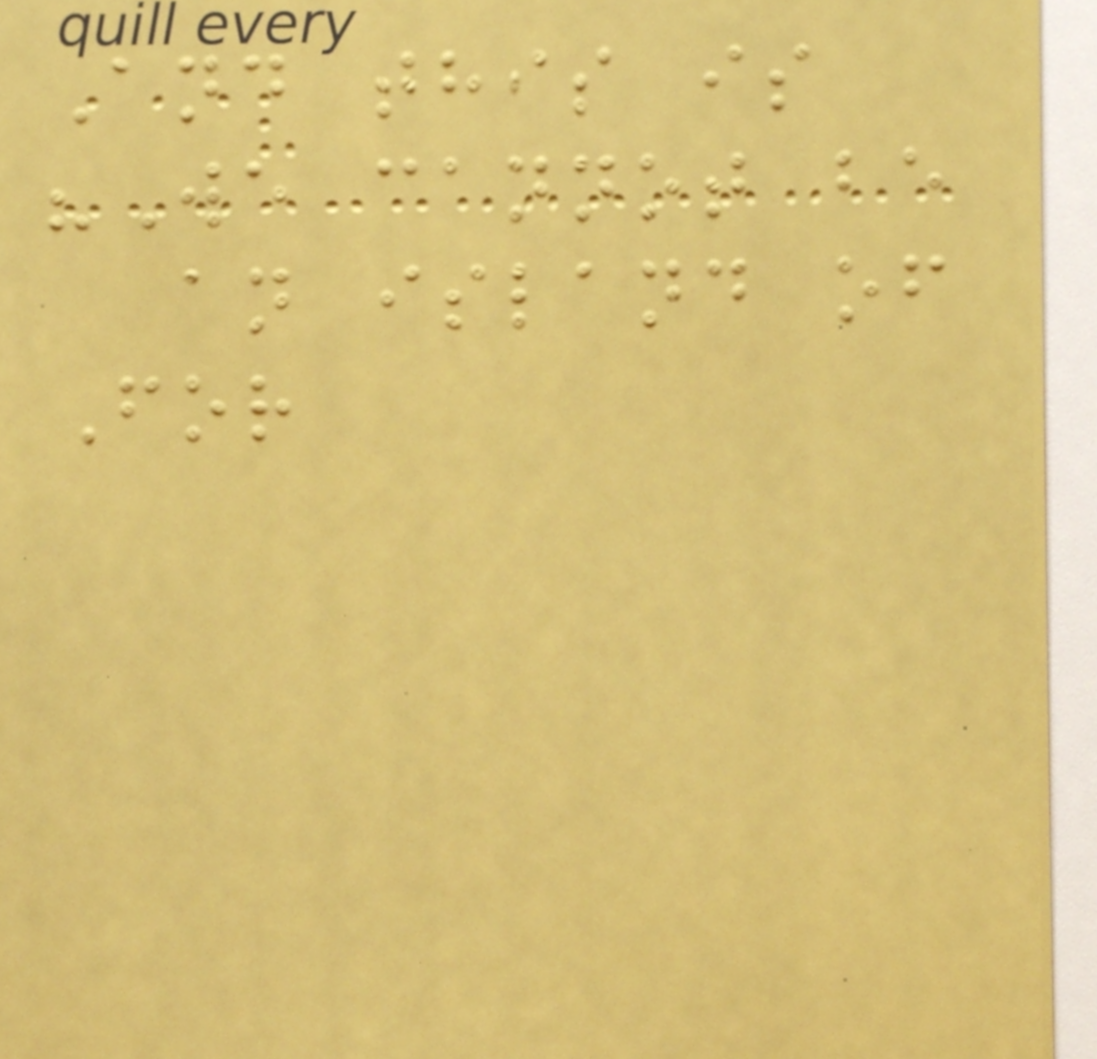And this is
"We cannot be
an island of
For
